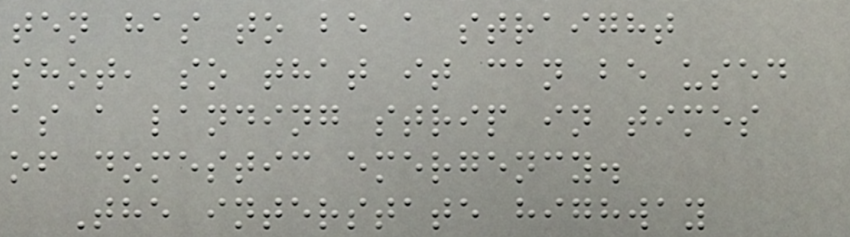ten has to be a straight
shot, so that it can be used
as a landing strip in times
of domestic emergency.
The interstate highway
